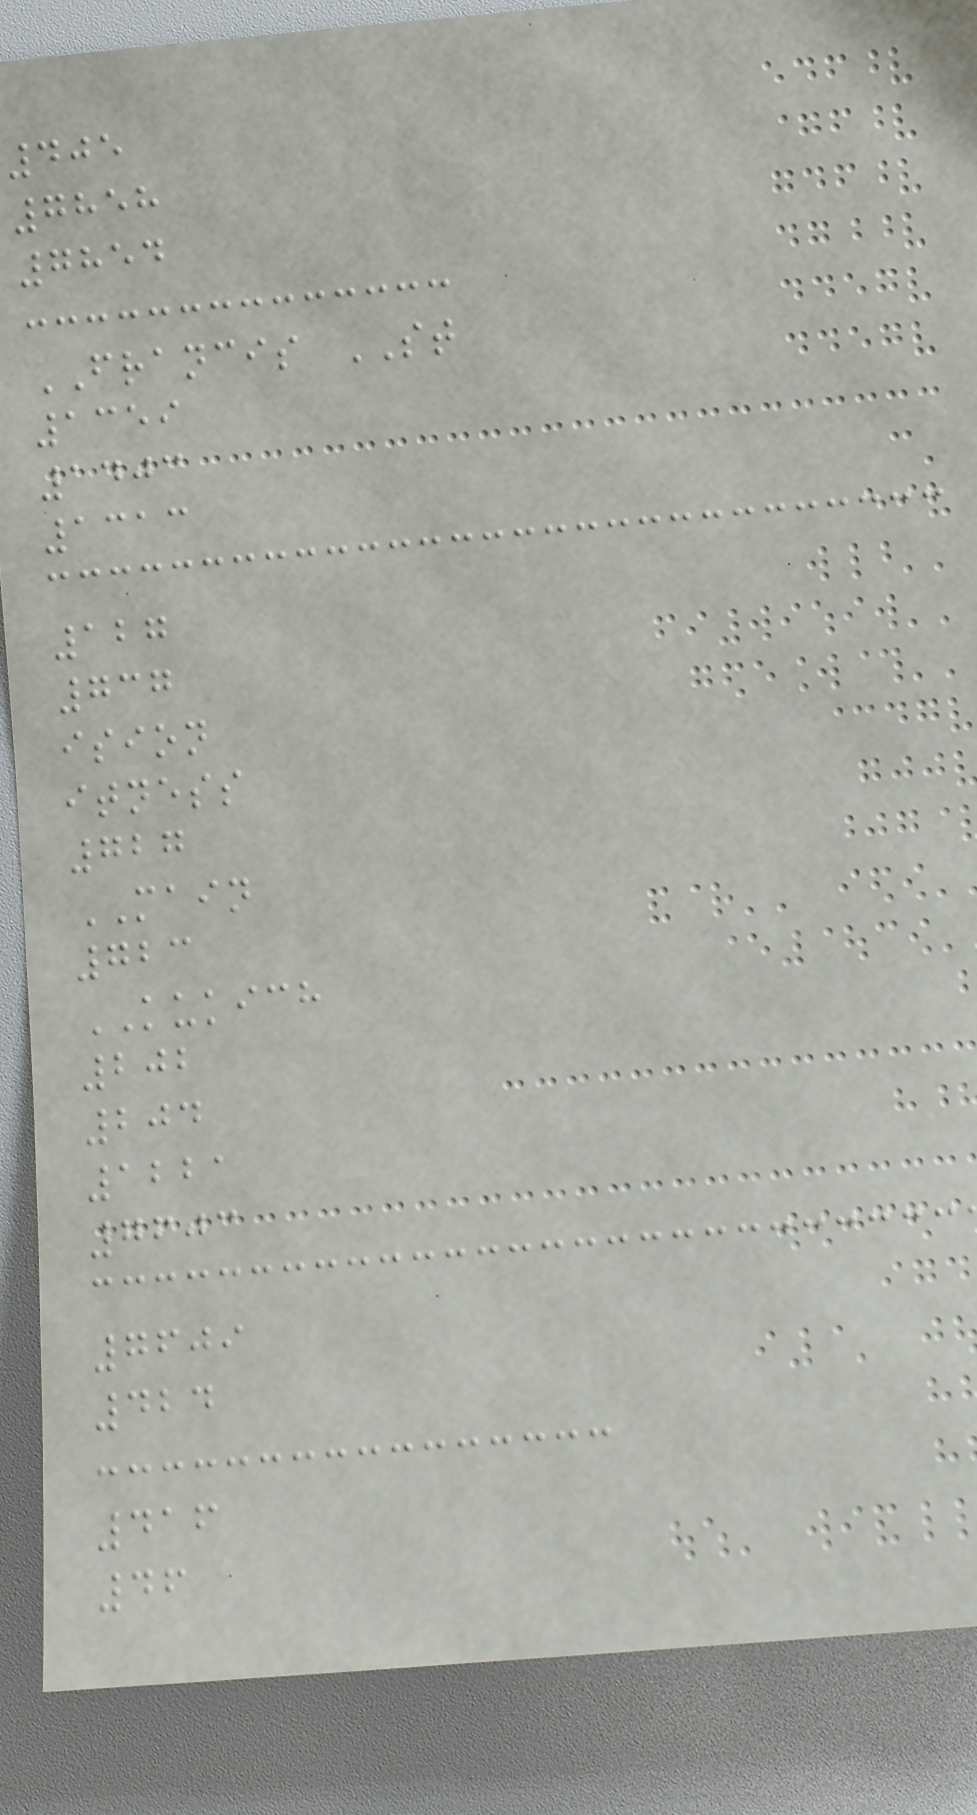405
7858
7854
FRANCIS ST
1359
1403
1313
127
737
ision
itness
727
MAIN
723
KUKICH
202
204
1221
7603
7609
424
416
46
